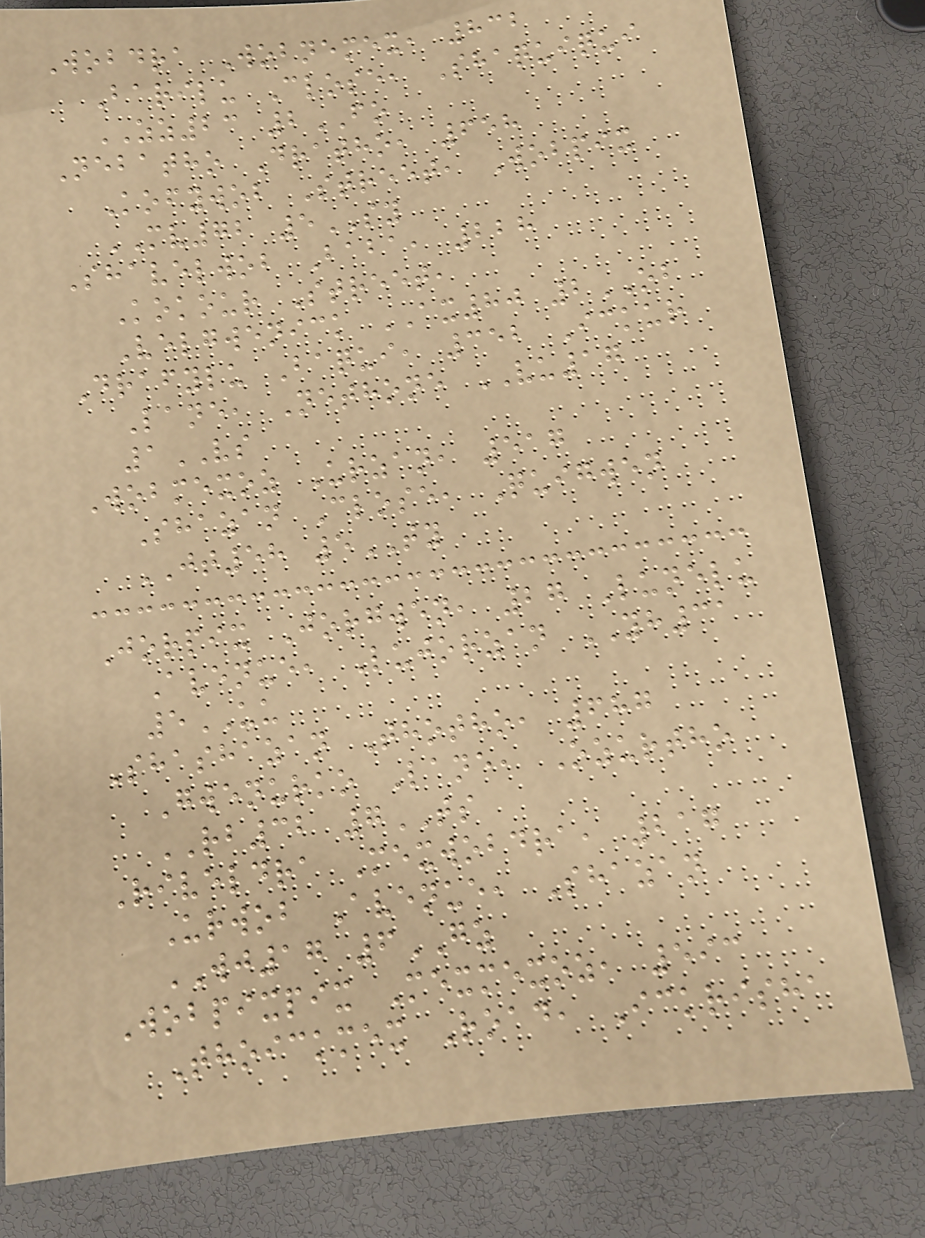Wobdra Wobnemex, 832
Barilu Close, Shaquiqui
ZZ23 2FO
Nebatho Dratho, 658
Kofywob Street, Wobpix
MV72 5SY
Shavelwob Baba, 228
Kokour Street,
Velgwenick AX80 2OB
Drafylu Baqui, 352 Ickur
Lane, Nethone VU17
1VS
Wobmexoz Urzan, 517
Shazan Close, Quigwen
JT58 5TY
Jorpix Jorgwen, 27 Lunelu
Avenue, Lujorzan YH31
5UU
Shashazan Thotho, 687
Gwenurko Lane, Ozurtho
RB32 7TS
Riveldra Mexwobdra, 217
Urwob Avenue, Shazan
WJ17 6GZ
Wobpixpix Mexmexoz, 593
Thoickmex Road, Ickrisha
